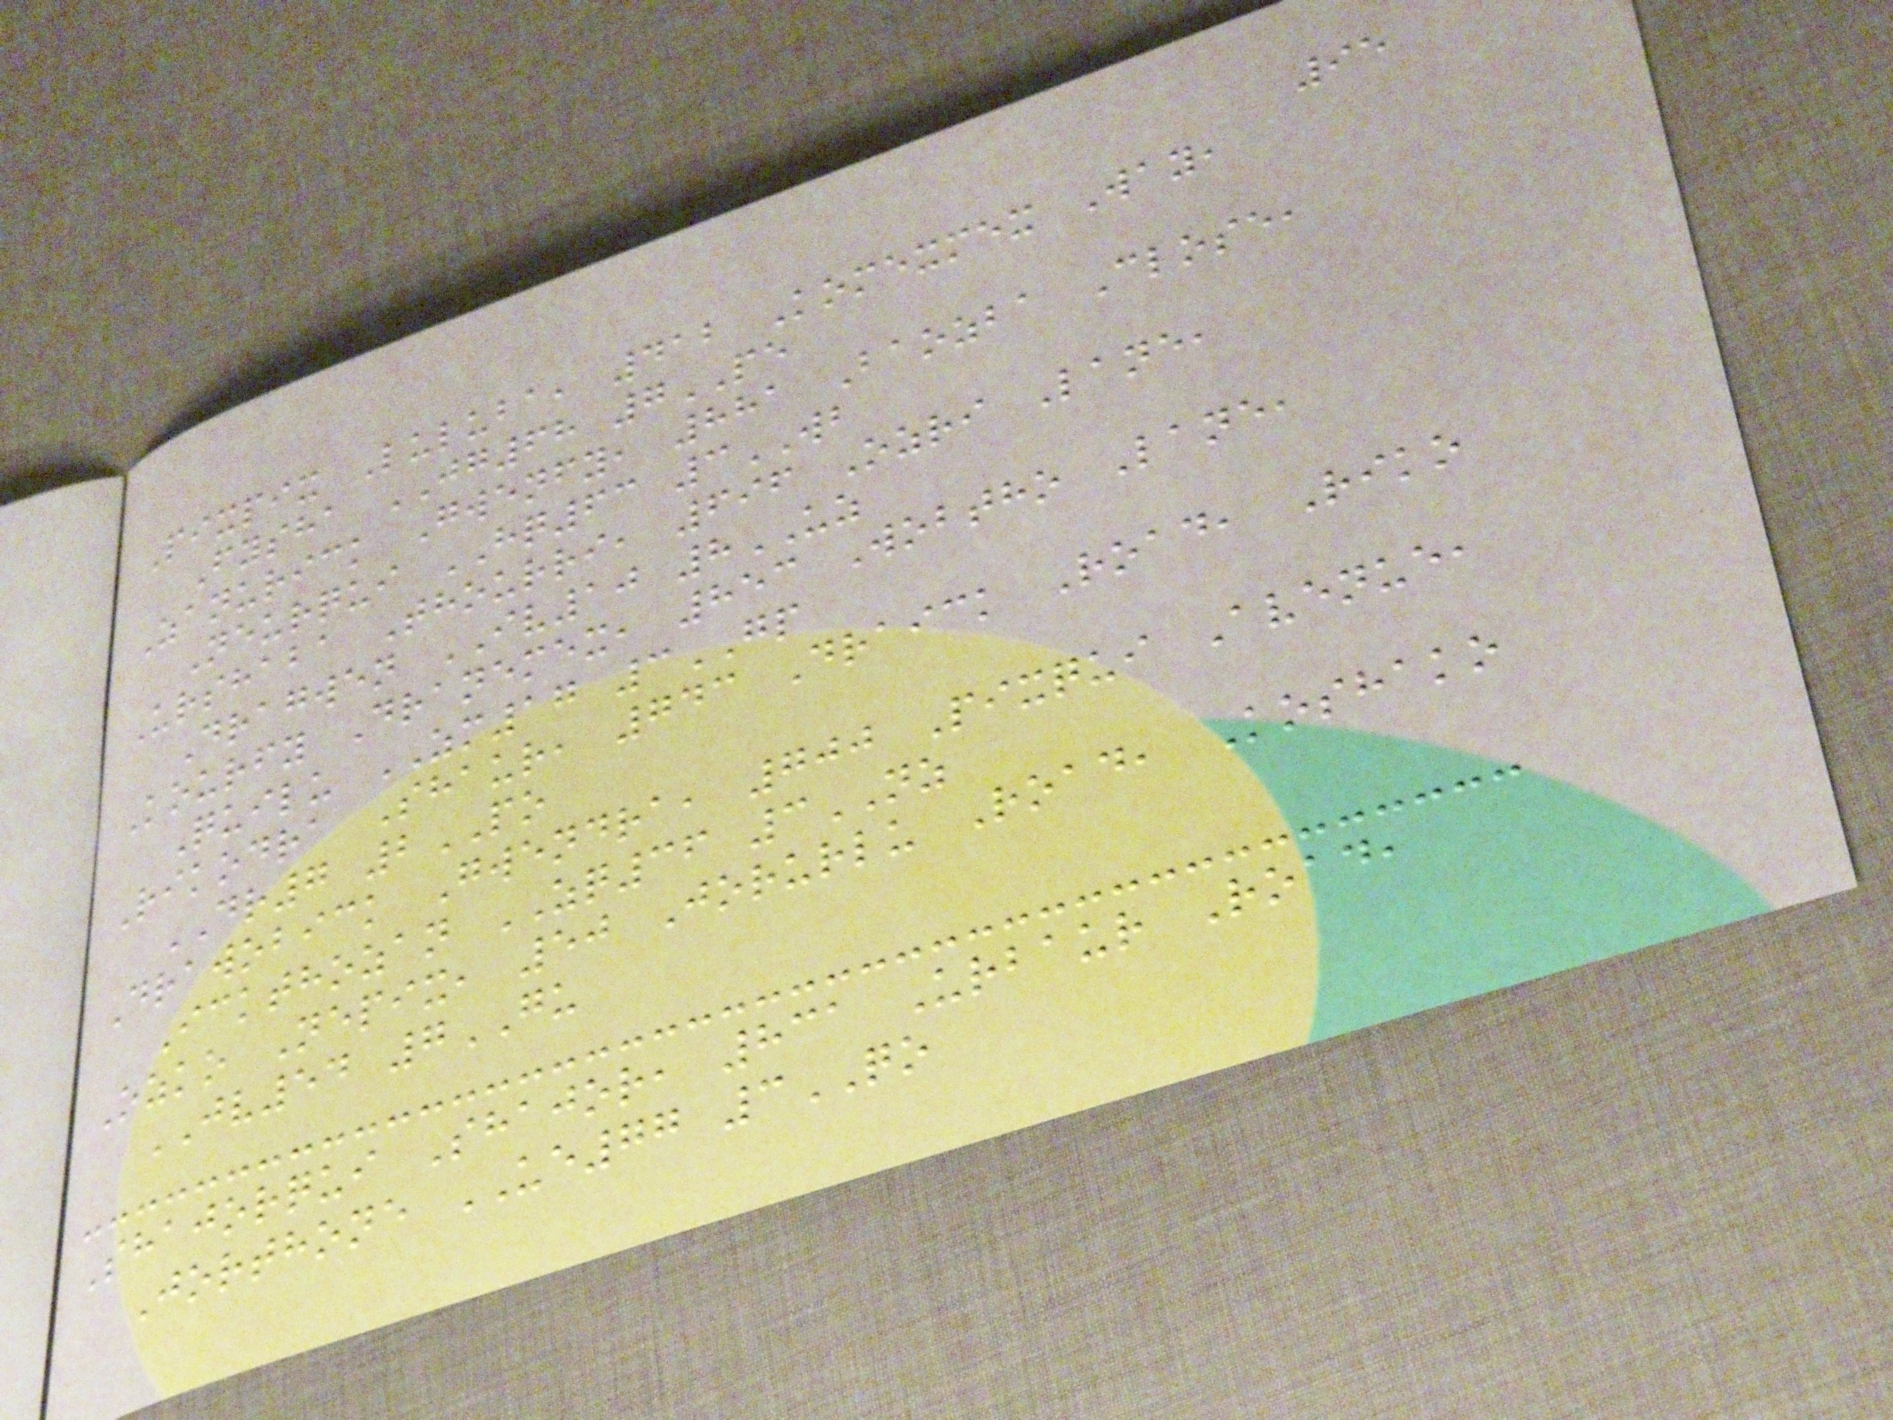95
Pixpix Luluba, 412 Komexmex Way,
Fysha JG68 7PE
Zanurick Gwenfy, 881 Baozba Close,
Neurqui HQ63 3WB
Urshaba Thourri, 696 Ozri Lane,
Dragwen IV10 8UZ
Kourfy Dranemex, 853 Wobtho Lane,
Quilu ZM17 3GP
Rikodra Shaur, 743 Draick Road, Riko
DR7 2PO
Drawobick Gwendra, 700 Pixqui Avenue,
Ickthozan ZQ36 3NZ
Ozko Nepix, 50 Jorurlu Road, Koshako
JV54 7GU
Shajorqui Shajor, 831 Urbaur Road,
Jorthone UE77 3QO
